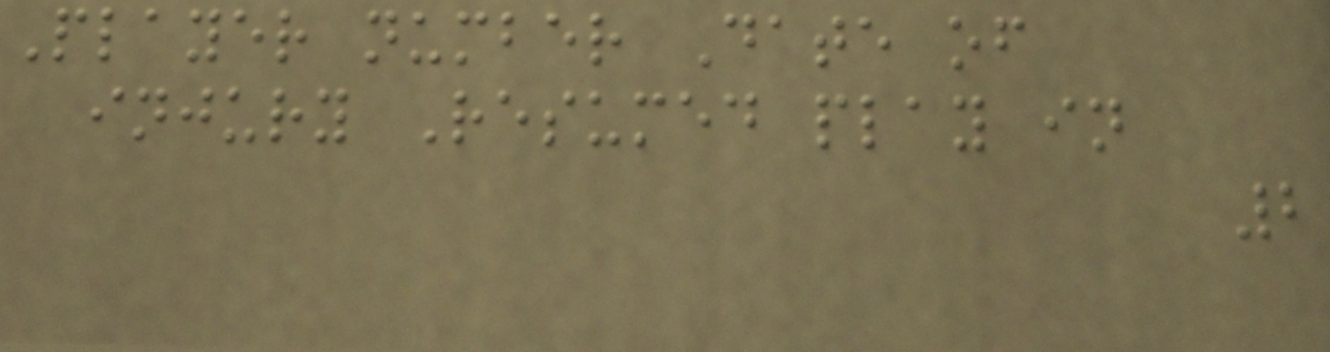Player number Date of
injury Resumed play in
2
